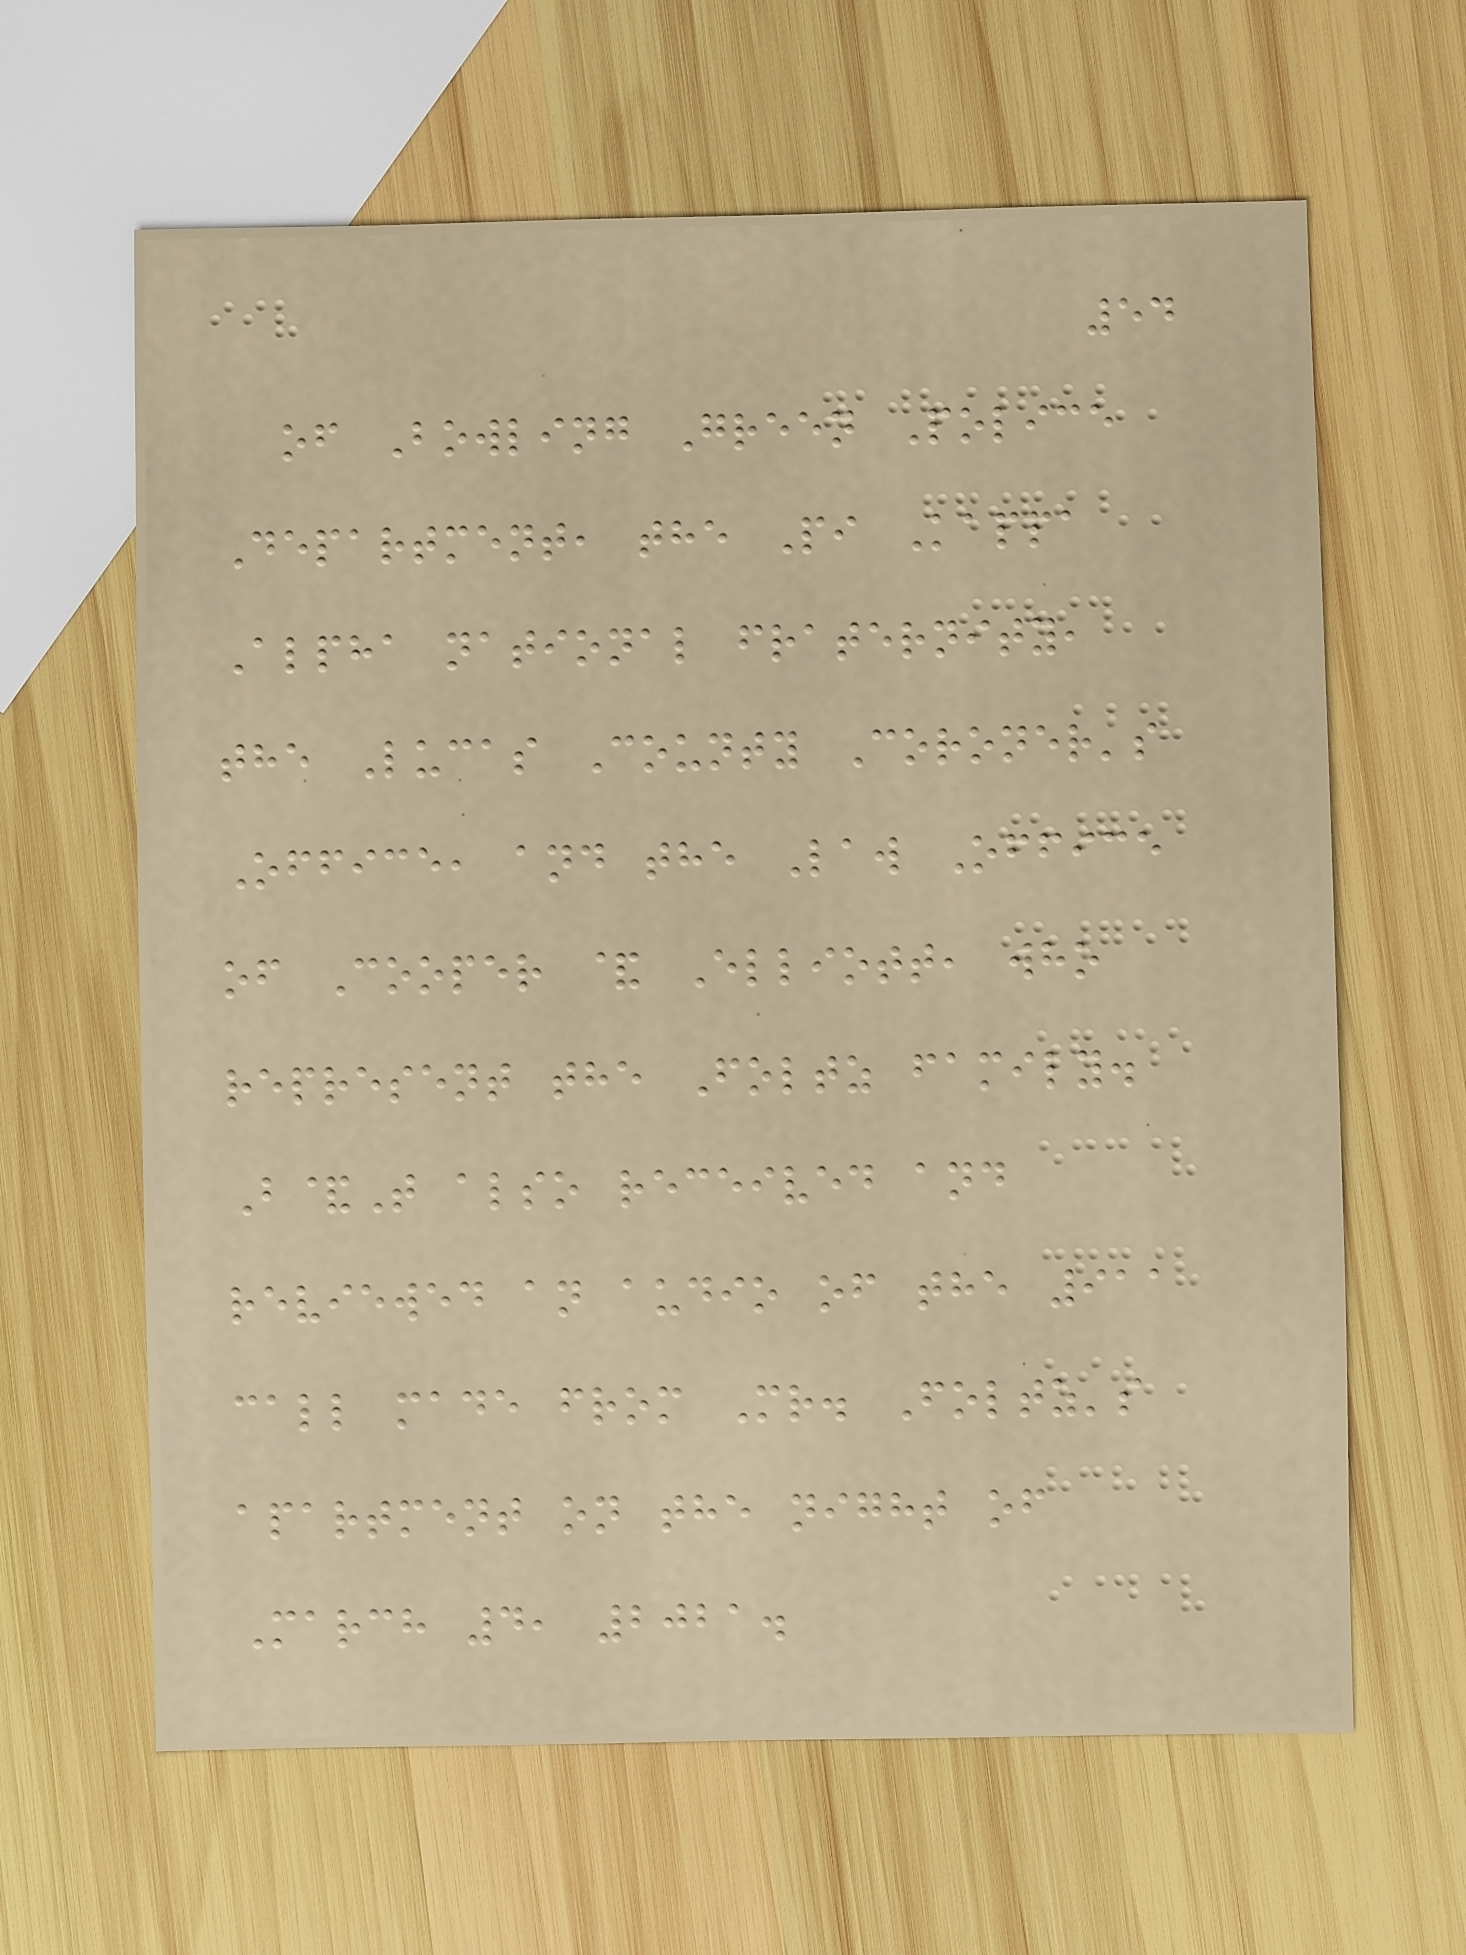54
of Bowling Green Police
Department, the Pi Kappa
Alpha national fraternity,
the Lucas County Coroner's
Office, and the Law Office
of Cooper & Elliott, who
represent the Foltz family.
B&T also received and
reviewed an audio of the 911
call made from Mr. Foltz's
apartment on the night of
March 4, 2021.
